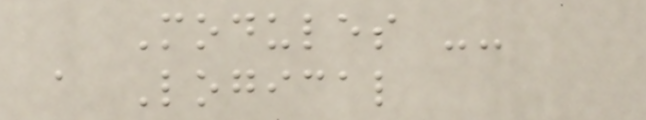Modules --
a Logical
